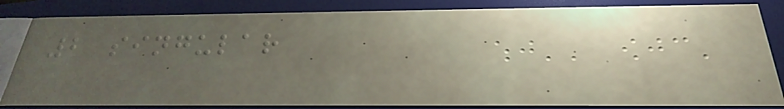2 singular
